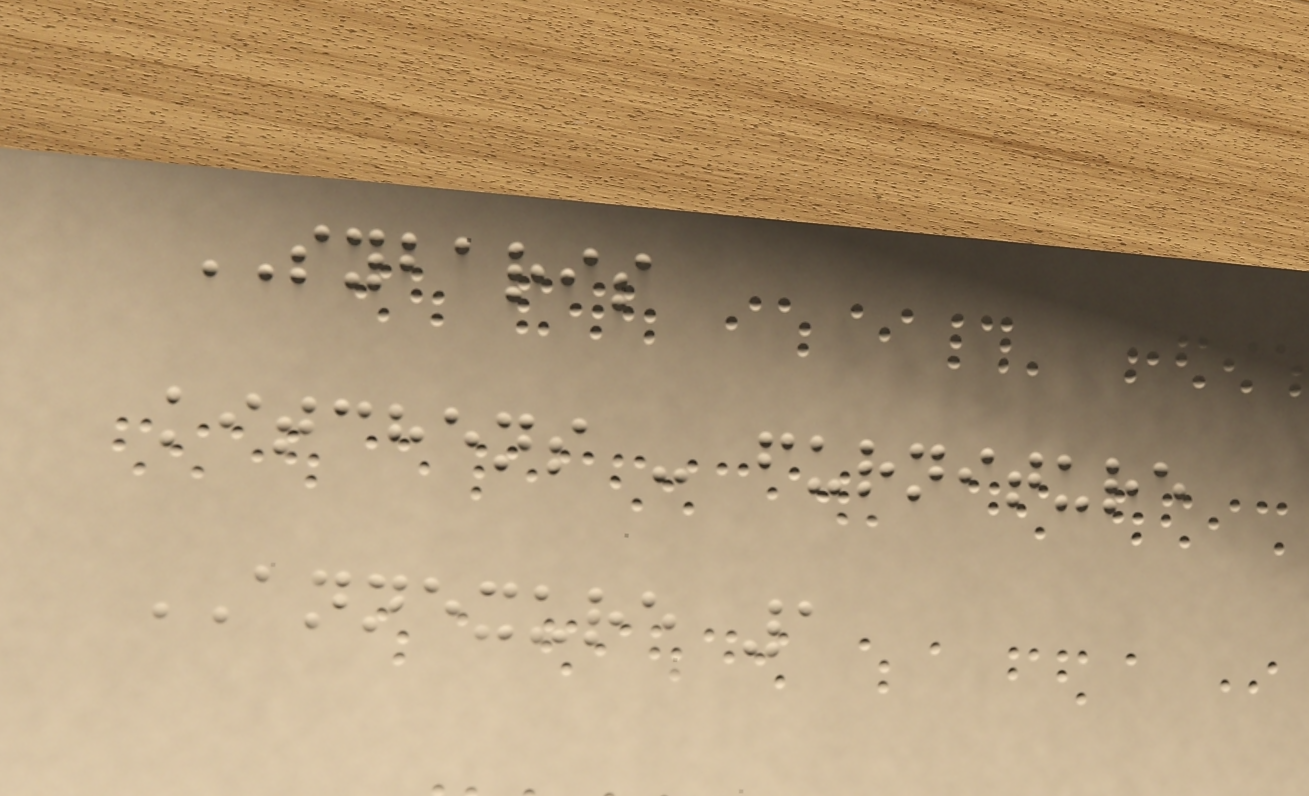SYBARIS
kitchens - furniture
ANNEXURE 1
